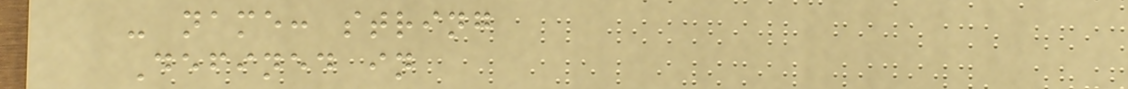- name: string
Defined in
